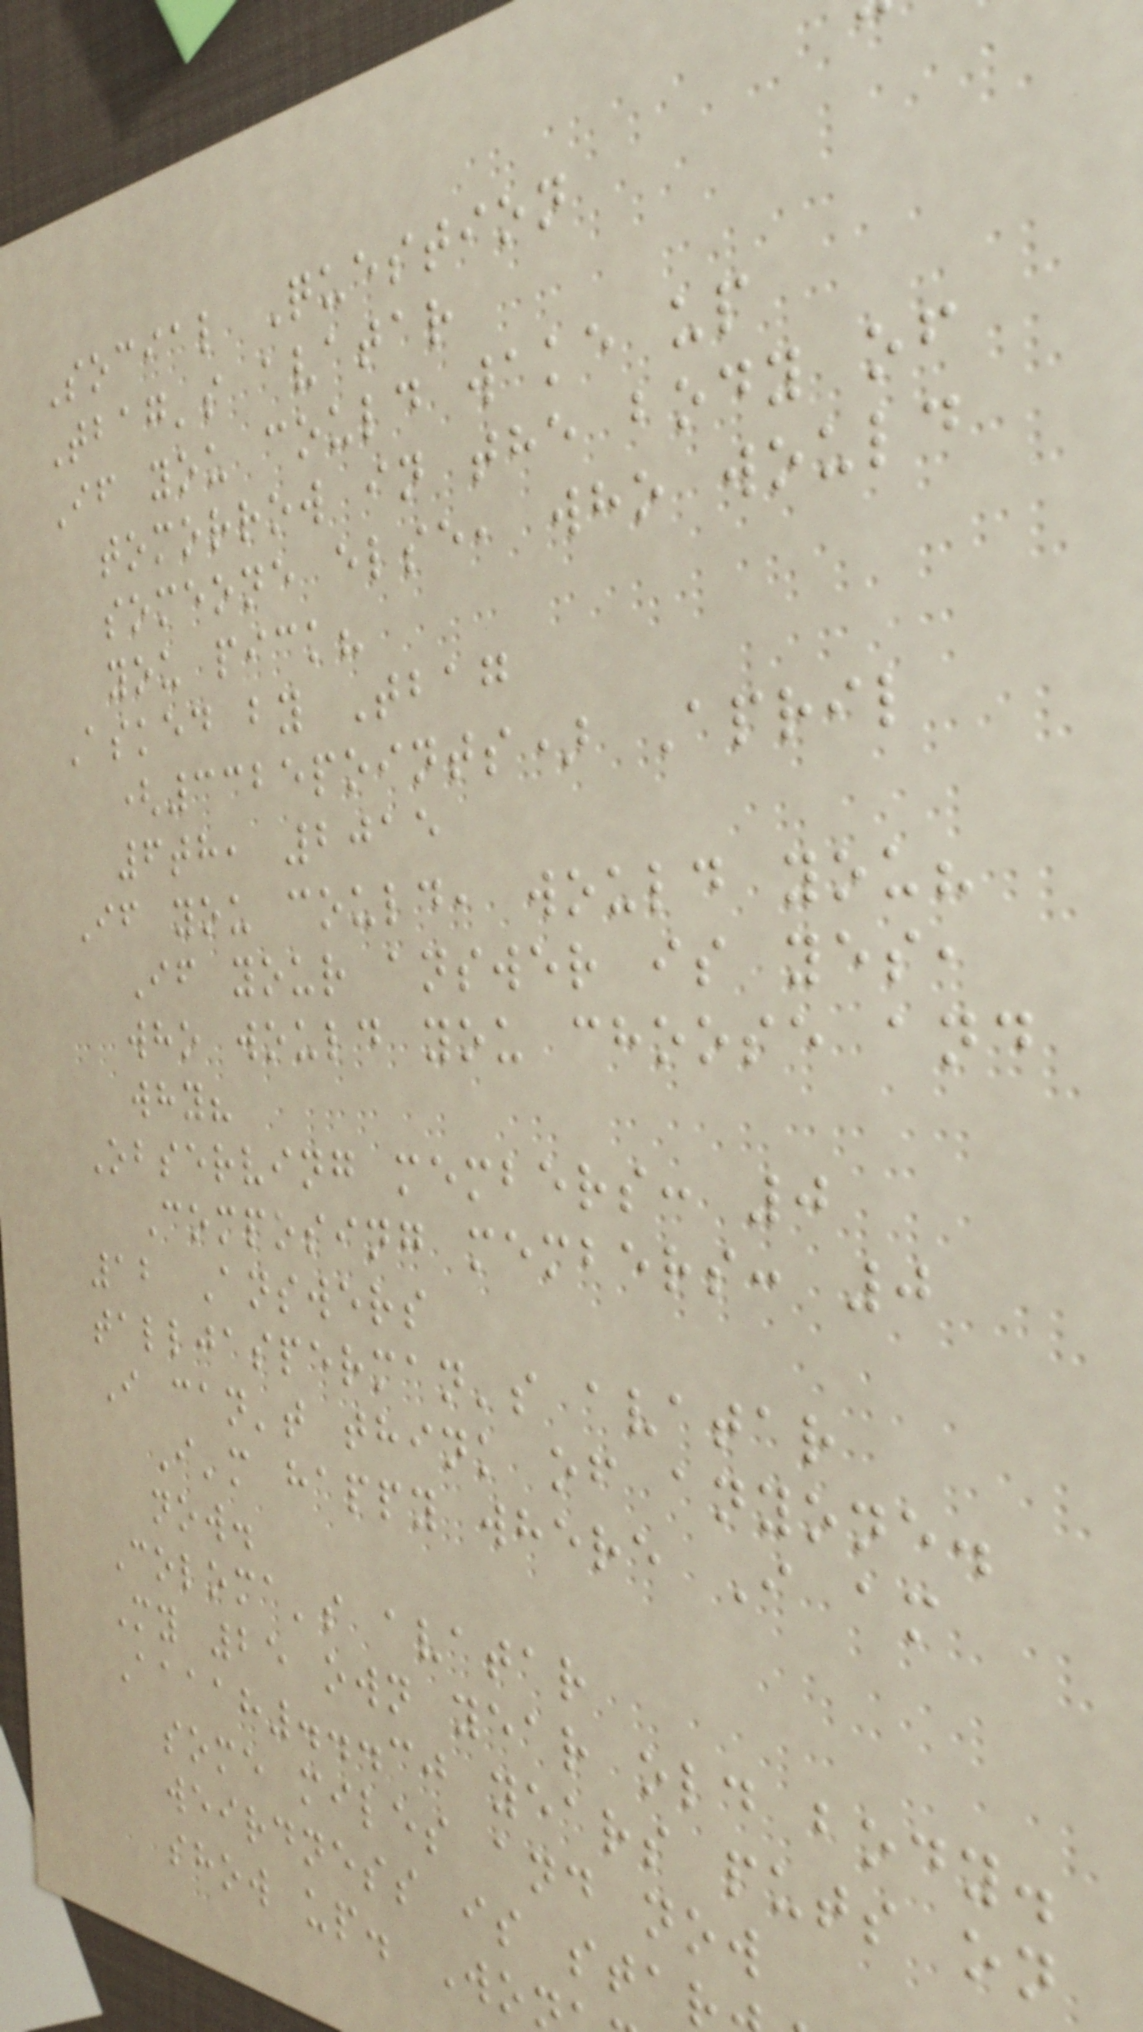Social Question
Tbag's avatar
If you could wake up
tomorrow in the body of
someone else, who would
you pick?
Asked by Tbag
(3325points) April
6th, 2015
If you could, would you?
If your answer is yes,
who would you choose and
why?
Observing members: 0
Composing members: 0
12 Answers
talljasperman's avatar
I can't think of anyone.
I'm happy where I am
now.
Coloma's avatar
My 25 own year old body.
Aaaah...30 years puts on
some miles and now
weirdness is sta
show up. Wo
